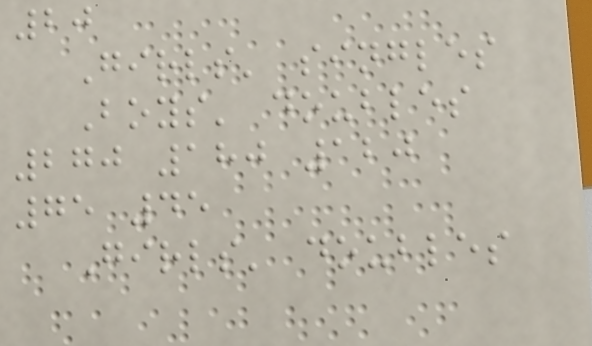20
Girls' singles
Boys' doubles
270 180 120
75 45
Girls' doubles
